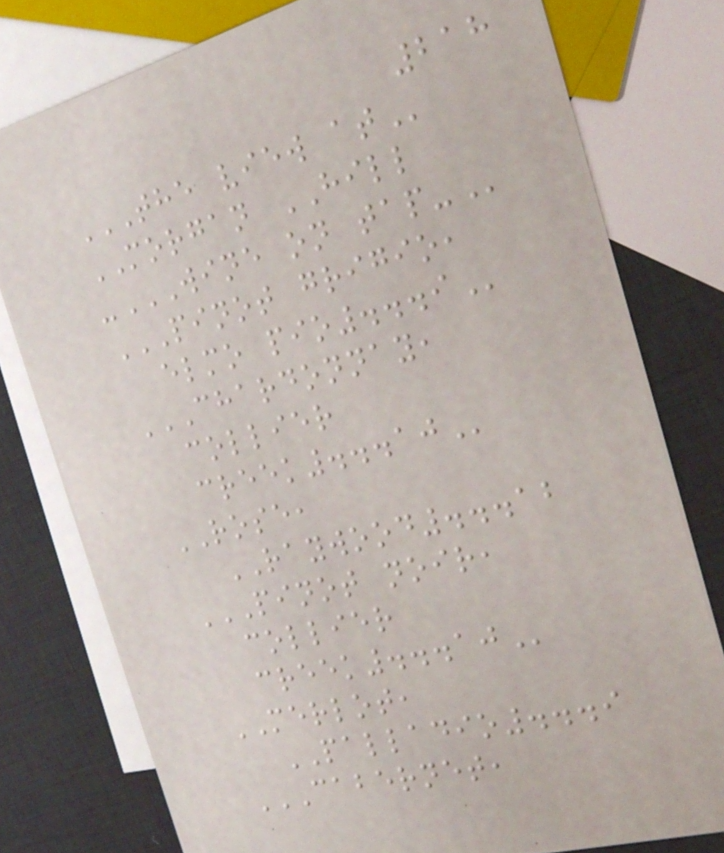218
THE VIEW AT
MORGAN HILL
-WINE ON TAP-
PINOT GRIGIO,
ELMO PIO...9
CHARDONNAY,
COLLIER
CREEK...10
ROSE,
RAYWOOD...12
PINOT NOIR,
COLLIER
CREEK...10
MERLOT,
PALLADIO...9
CABERNET,
